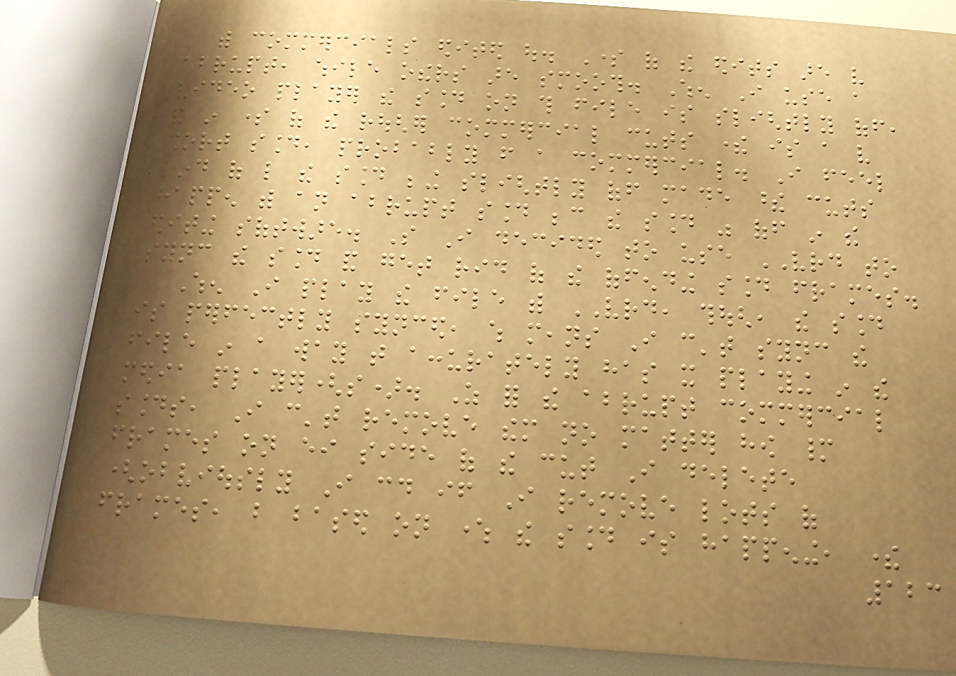with commercials edited out. Some of the edits are very
abrupt, while others are smooth. When I use a
video player the sound on this file is slightly off,
and in some of the rougher commercial cuts there is a very
short sound, probably from a commercial. I feel
kind of like the sound being slightly off made these cuts
happen with an abrupt sound because the sound was off in the
editing software. So I decided to use VRD to
sync the sound and get rid of the offending sound frames.
When I play the file with VRD, though, the sound
is perfectly synced, which means I can't sync the
file in a way that accurately has it playing in the
media player(s). As for the abrupt commercial
sounds, I can't remove them no matter how many
frames on either side of the cut I delete
(obviously I could if I remove lots of
frames, but based on where the sound is happening, there
123
